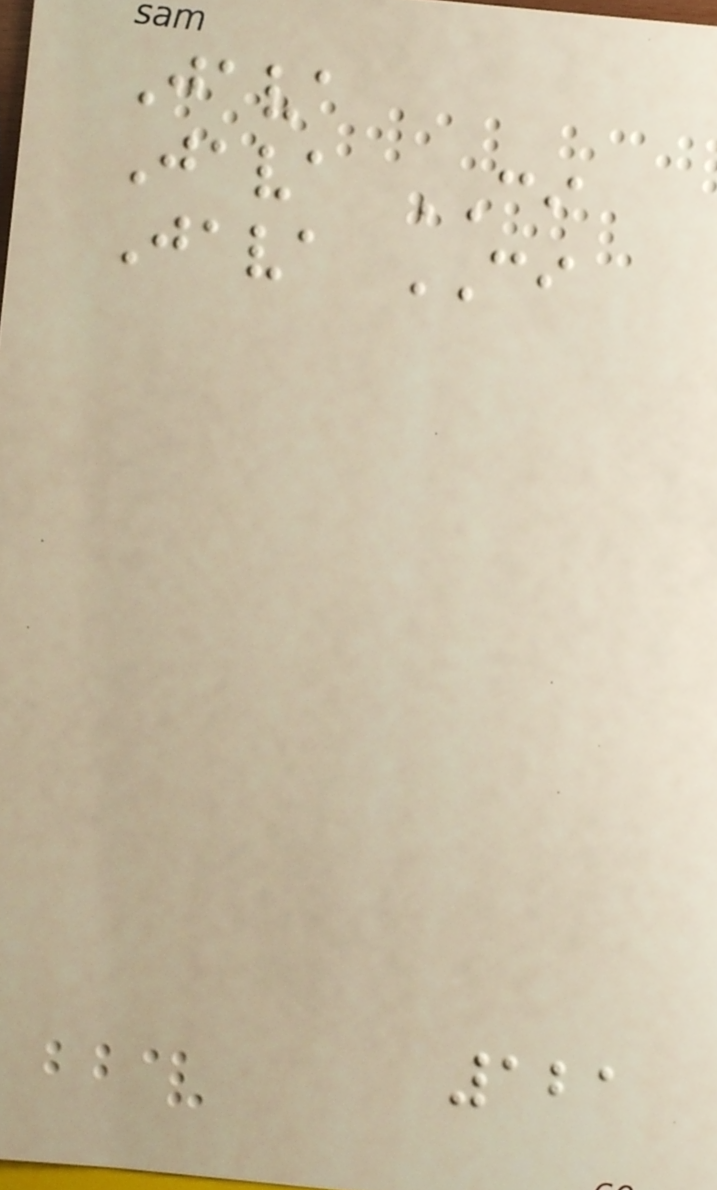Java
Java CI
Java CI
121
